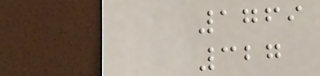1769
327
